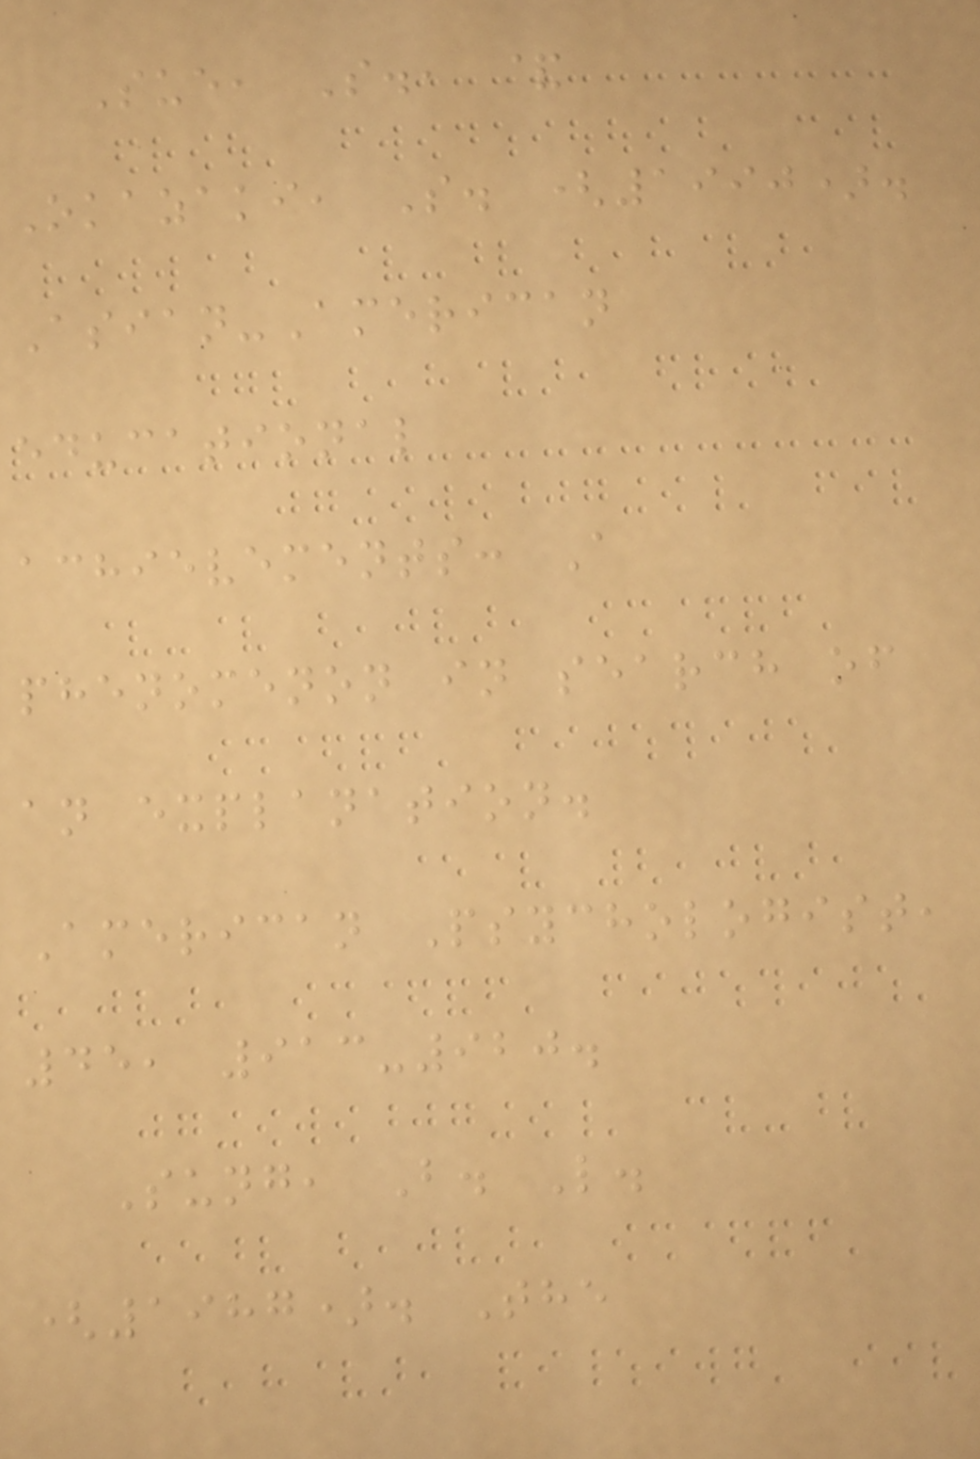Sue, S., &
Okazaki, S. (1990).
Asian-American
educational
achievements: A
phenomenon in search of
an explanation.
American Psychologist,
45, 913-920.
Sung, B. L.
(1987). The
